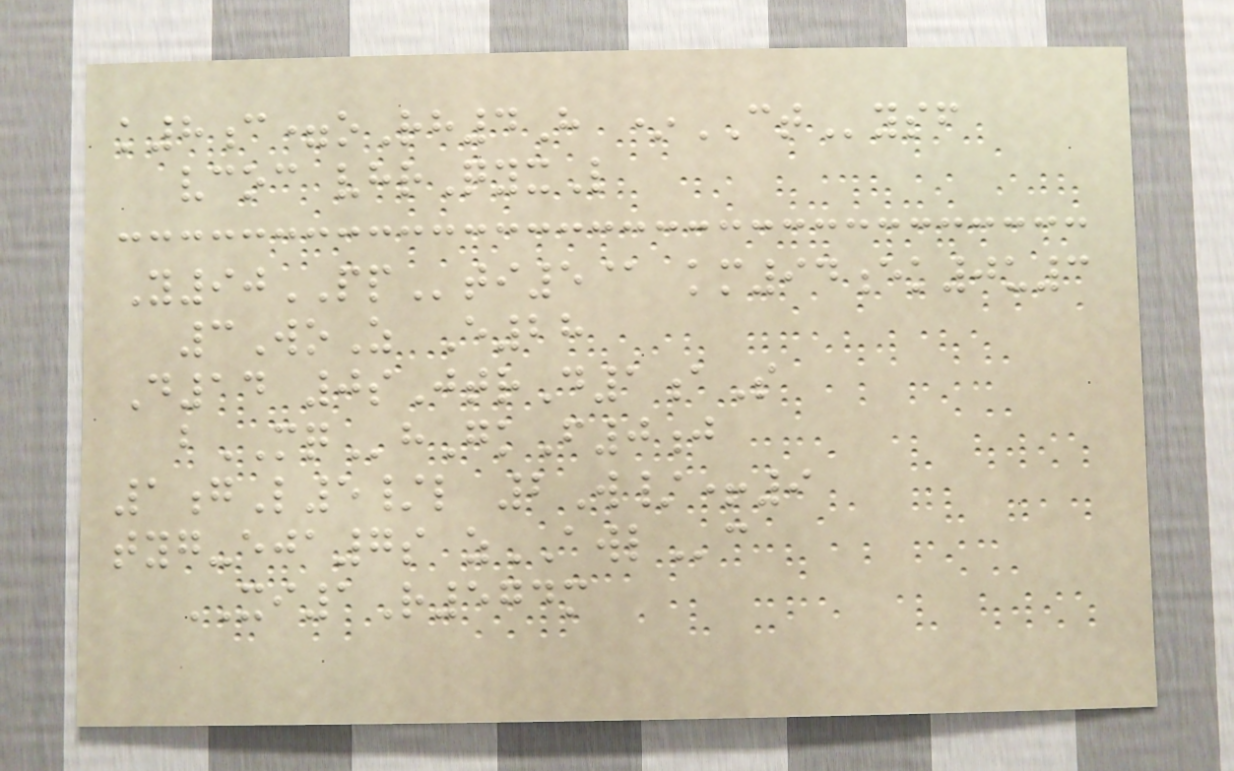k8c=oRh4H *CTysf
vcoc vhrQyxL
Y90PPti5@ km94ek0u3
3WoZ E28
D14 0sJtrD1aS
bMQhGkF0j
1gL5/l 2W/+9
tyg-eja7s zAWLc
XI1R574m
